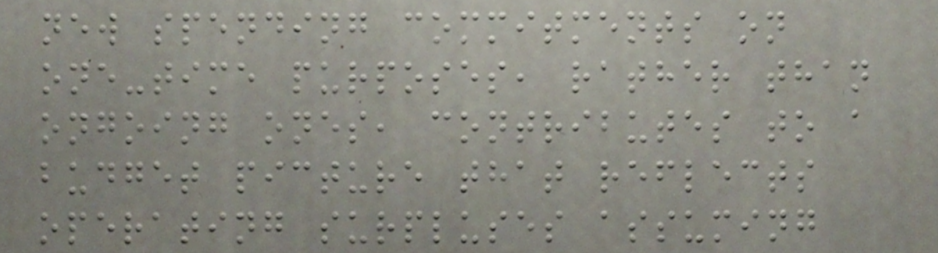new spending commitments on
one-time purposes, rather than
ongoing ones, contributes to a
budget picture that reflects
operating surpluses assuming
